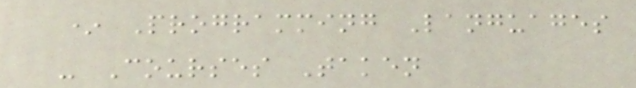* Programming Languages
- Courses Taken
